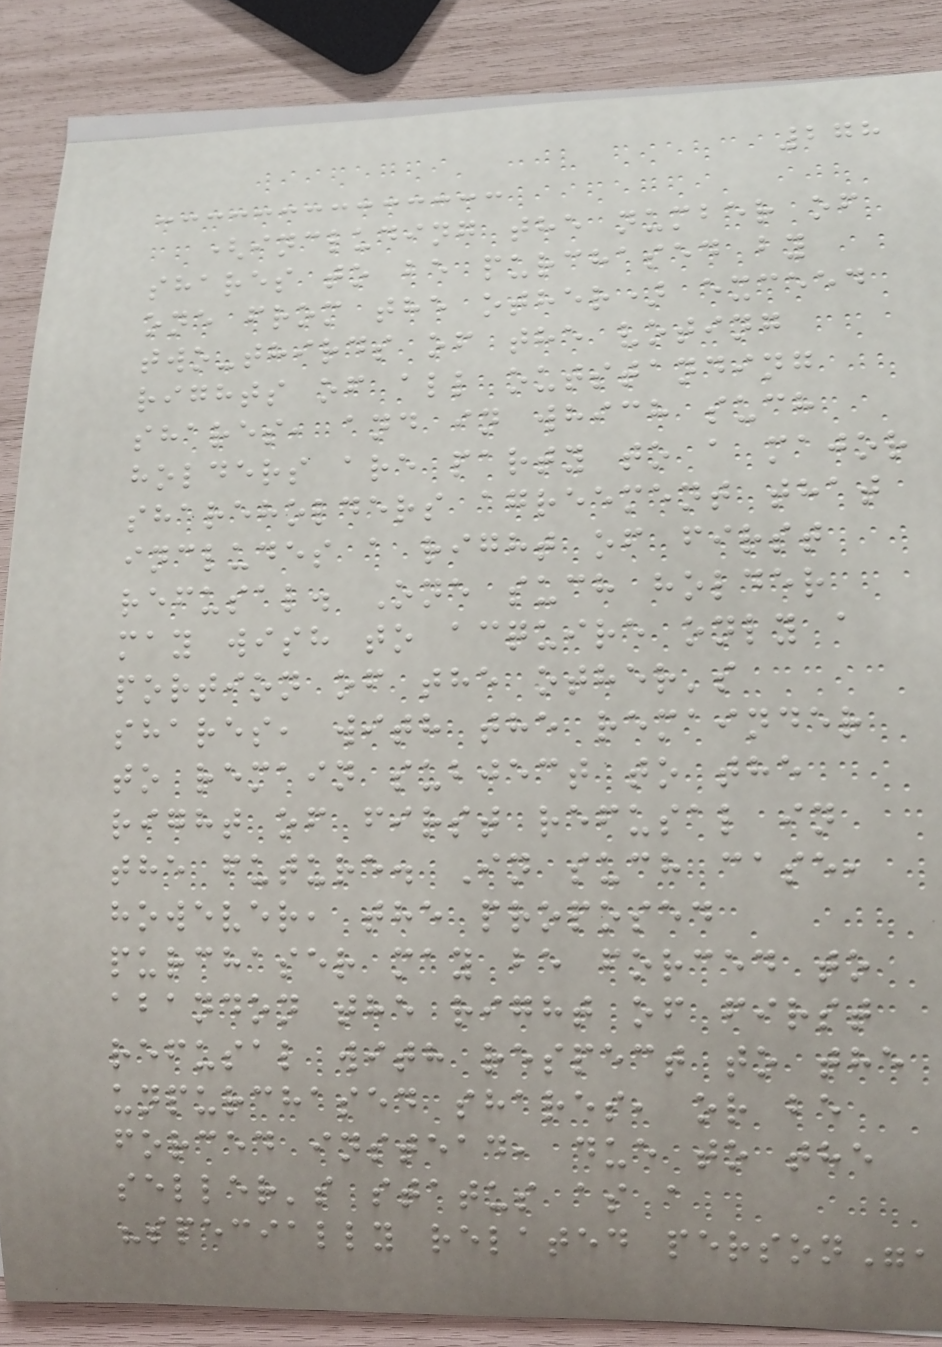278
(including the number of
shares to be purchased by
one from the other) exceed
two-thirds of the voting
rights of all outstanding
shares, and in which such
holders are party to a major
shareholders agreement that
includes a right of first
refusal. One such holder
may wish to acquire only a
portion of the other's
shares, with the remainder
to remain subject to the
right of first refusal in
the future. In such case,
however, the proposed
purchaser may be forced to
abandon the right of first
refusal with respect to the
unpurchased shares, or be
forced instead, due to the
seller's status as a
"specially related person",
